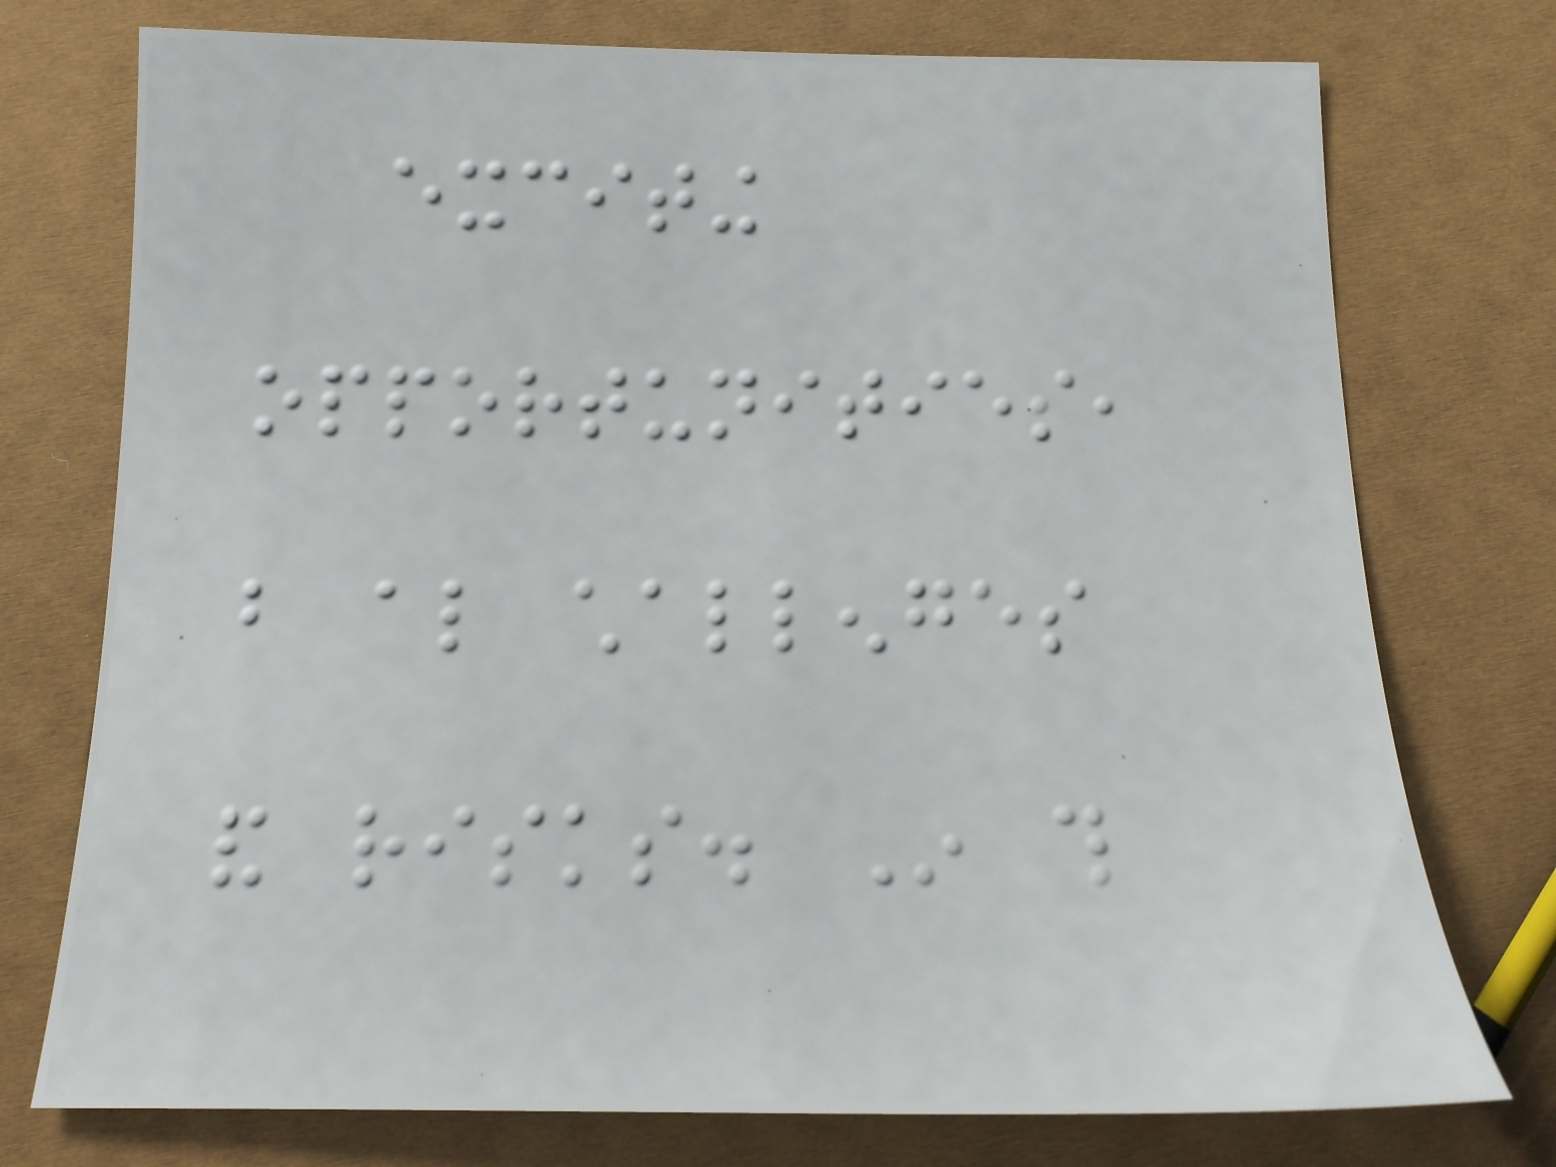exciting
opportunities,
but also challenges
and risks. In this
